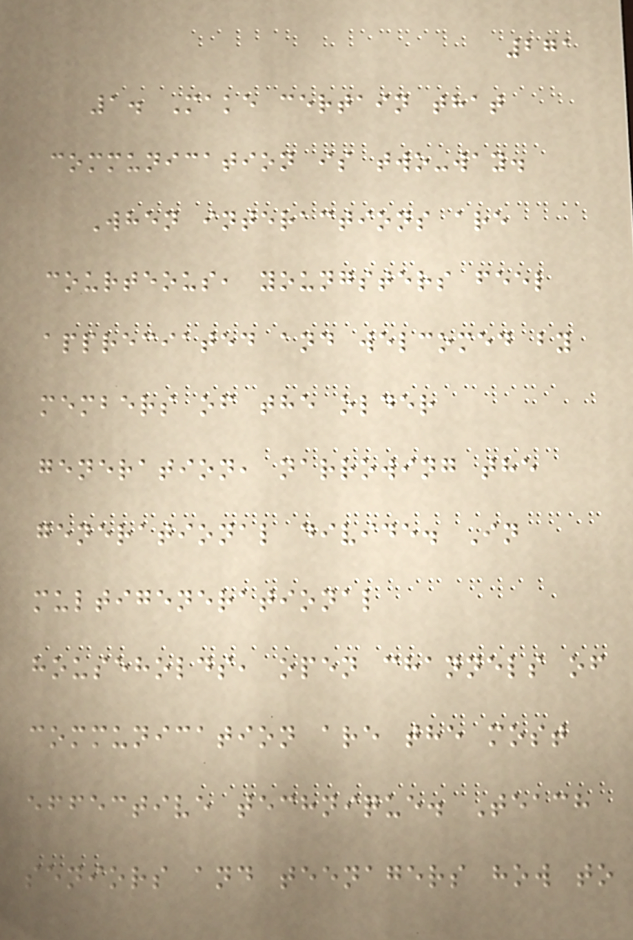271
1. Make certain that
communication is two-way.
When interactions are
courteous, youngsters feel
appreciated and welcomed by
members of the older
generation, narrowing the
generational divide. In
multigenerational
households, open channels of
communication are the most
effective technique. Teach
seniors and teenagers how to
